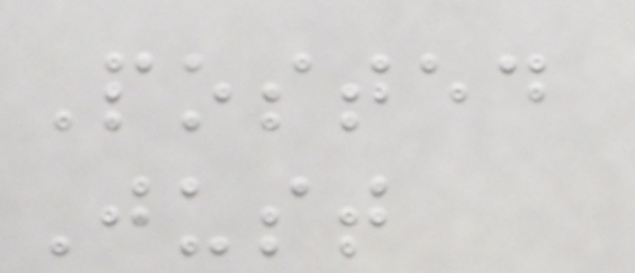Posted
Just
